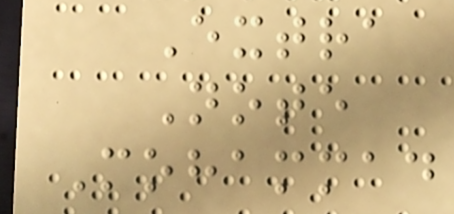Extra
Note
Mohammad
